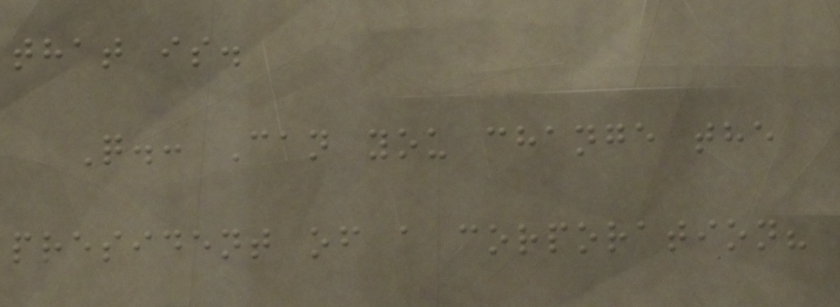that is.
Q.: Can you change the
president of a corporation?
